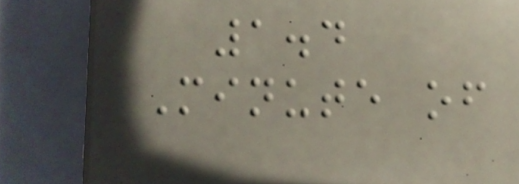1.4
Minute of
